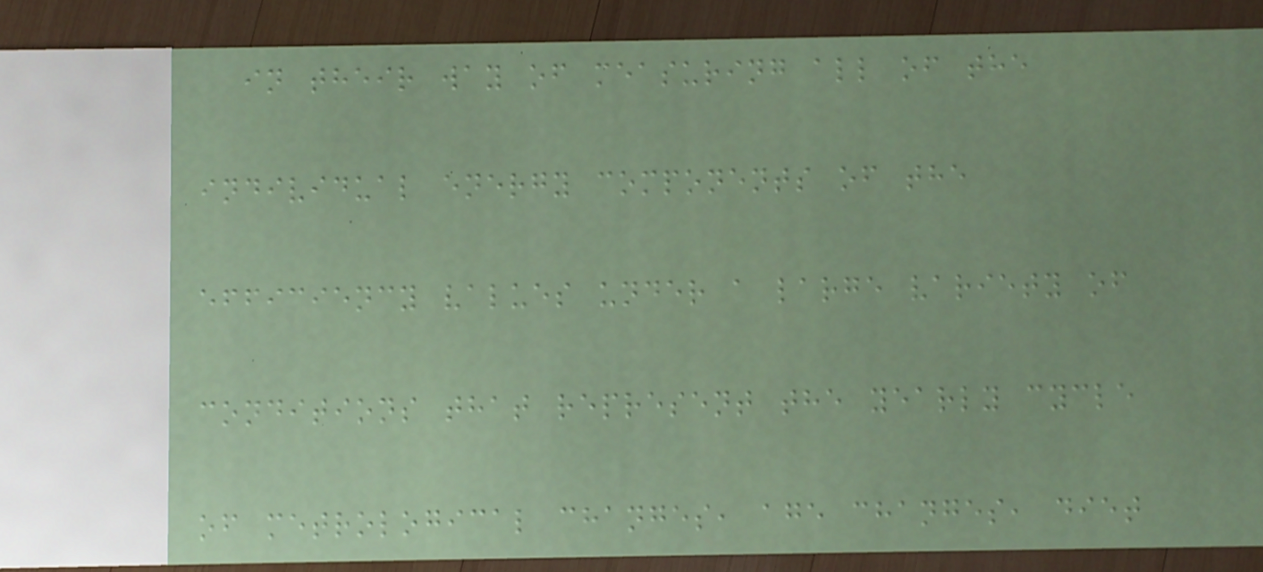in their way of measuring all of the
individual energy components of the
efficiency values under a large variety of
conditions that represent the yearly cycle
of metrological changes, age changes, diet
